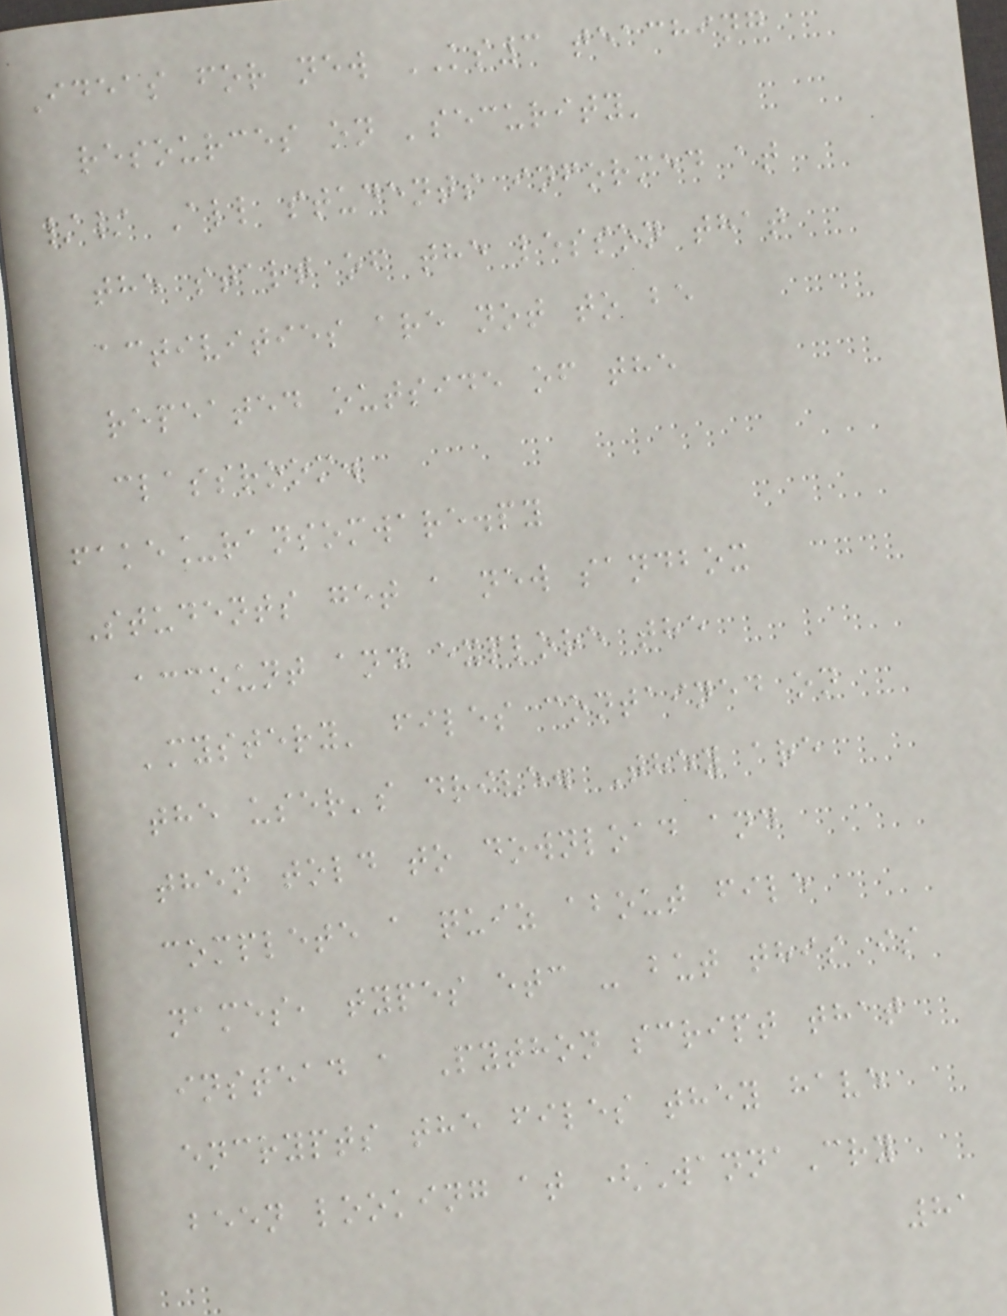Ideas for new KS3 teaching
resources on 'security'
// All students informed at
the start of the lesson that
activities are not to be
repeated outside of the
classroom.
fake_ransomware.py
Students get a new sandbox
account and explore the
'mystery' files contained on
the user's drive. They are
then told to download and
complete a quiz about file
names, types etc - but this is
instead a Python script that
encrypts the files they have
been looking at (WannaCry
81
